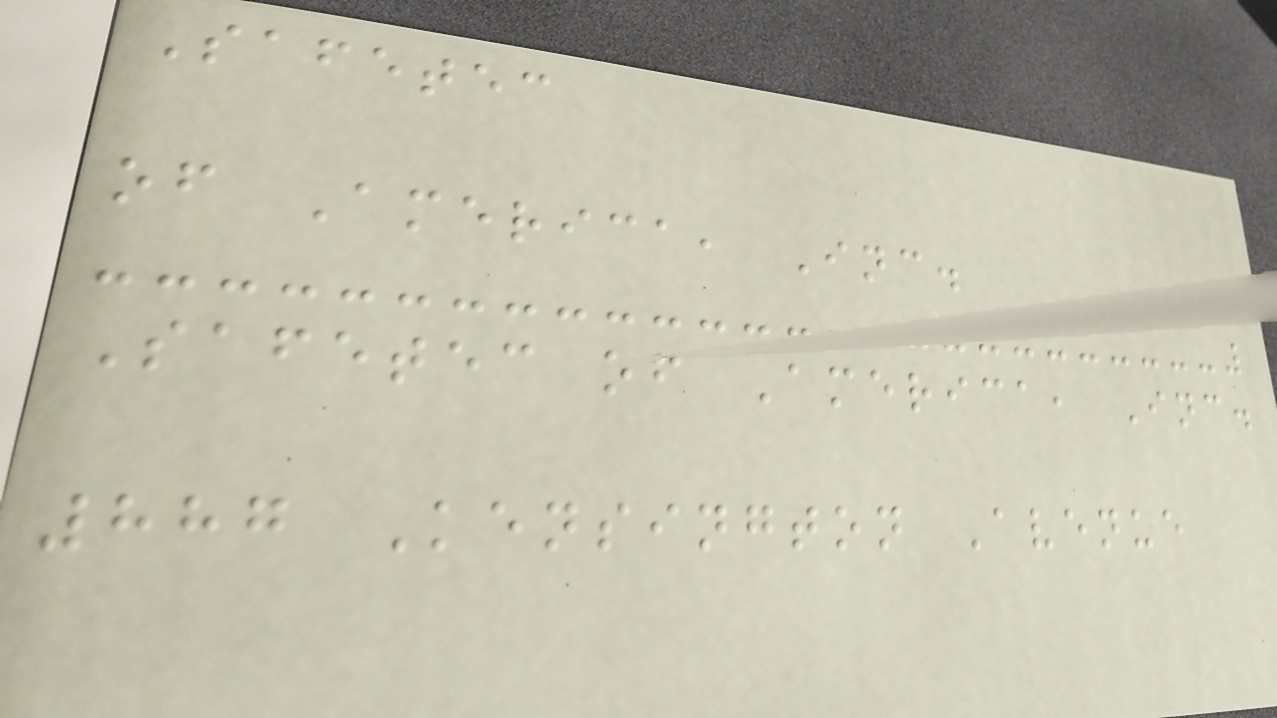Safetec
of America, Inc.
Safetec of America, Inc.
887 Kensington Avenue
